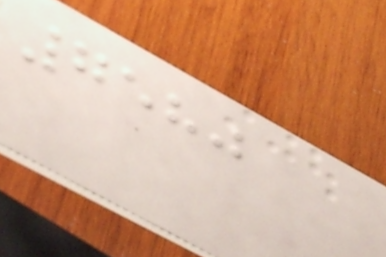7580
